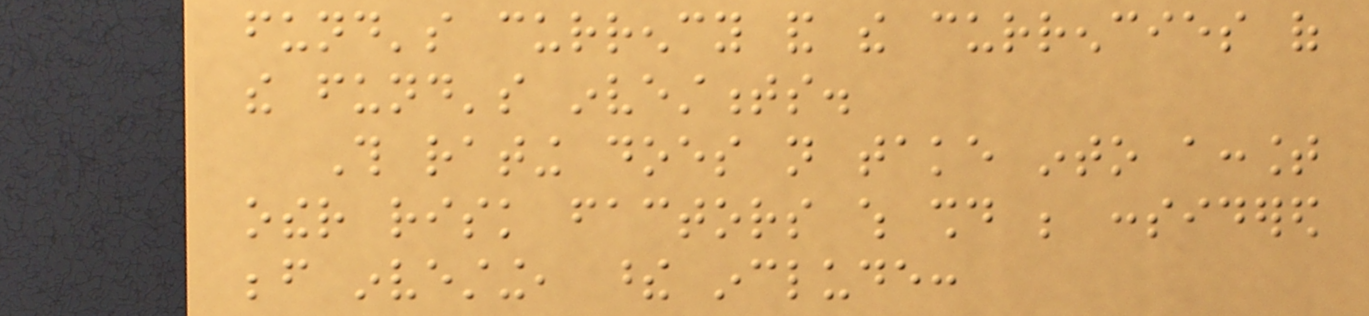fund's currency and the currencies of
the fund's investments.
This rating does not take into account
other risk factors which should be considered
before investing, these include:
